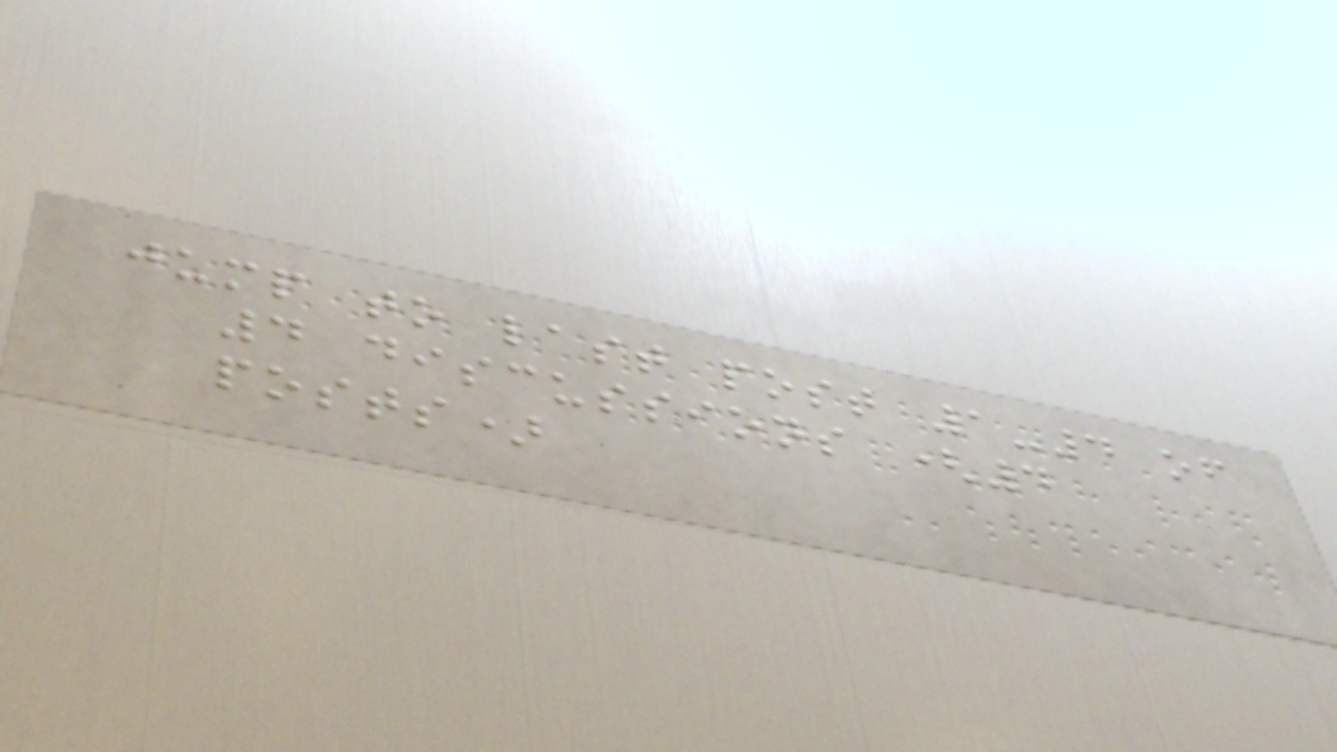jump to last post 1-4 of
4 discussions (4
posts)
